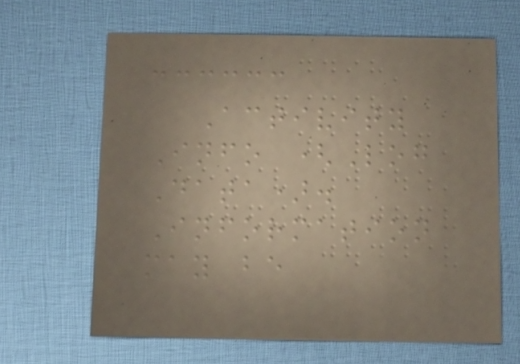Activity
Info (Log
Data).
Information
may be
